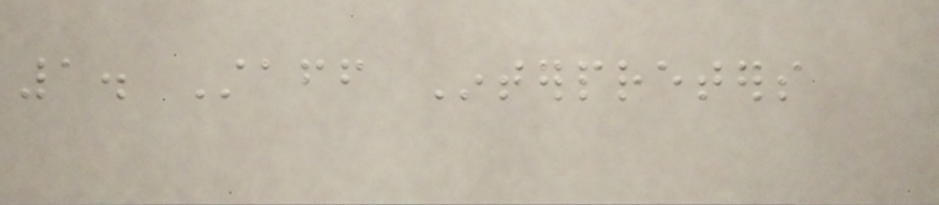1. Staff Interpreters
